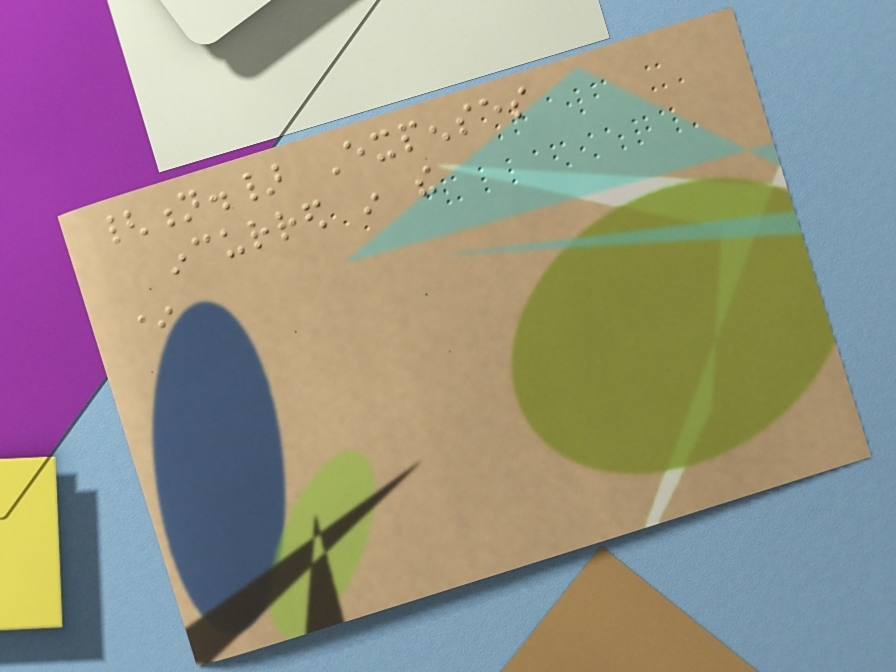{n.} Expenses
incurred in the
*
